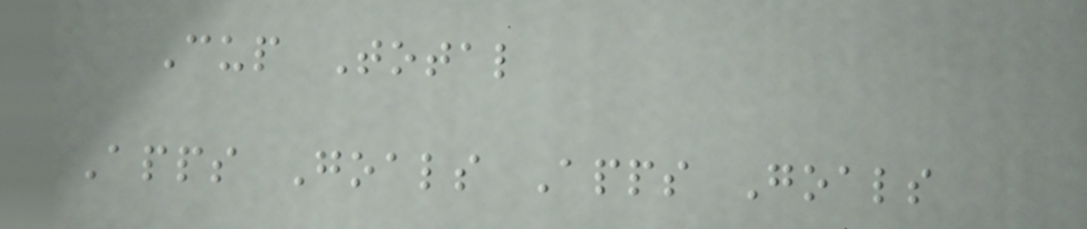Cup Total
Apps Goals Apps Goals
